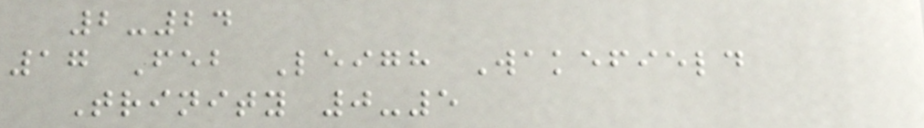2-24
17 Feb Leigh Wakefield
Trinity 0-5
